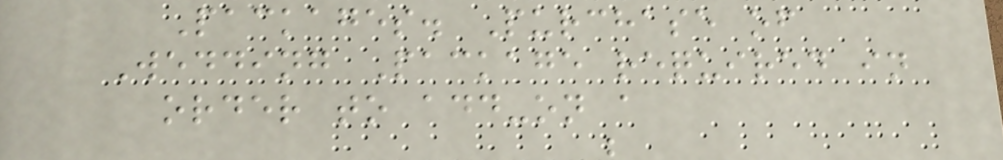Packages. Purchase of
Wedding Package required in
order to add-on a
